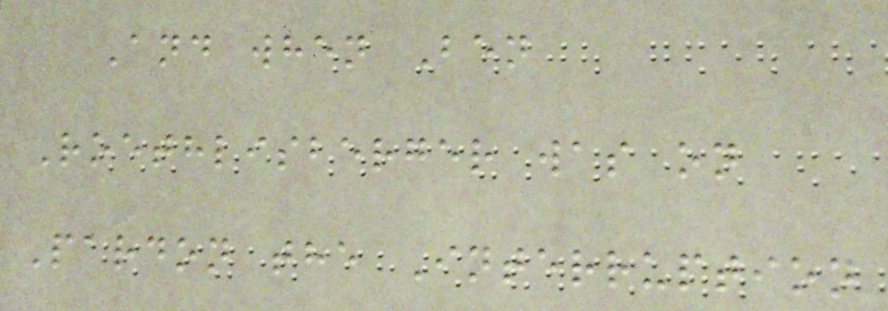And when Ben
Roethlisberger was on
Pardon the Interruption
